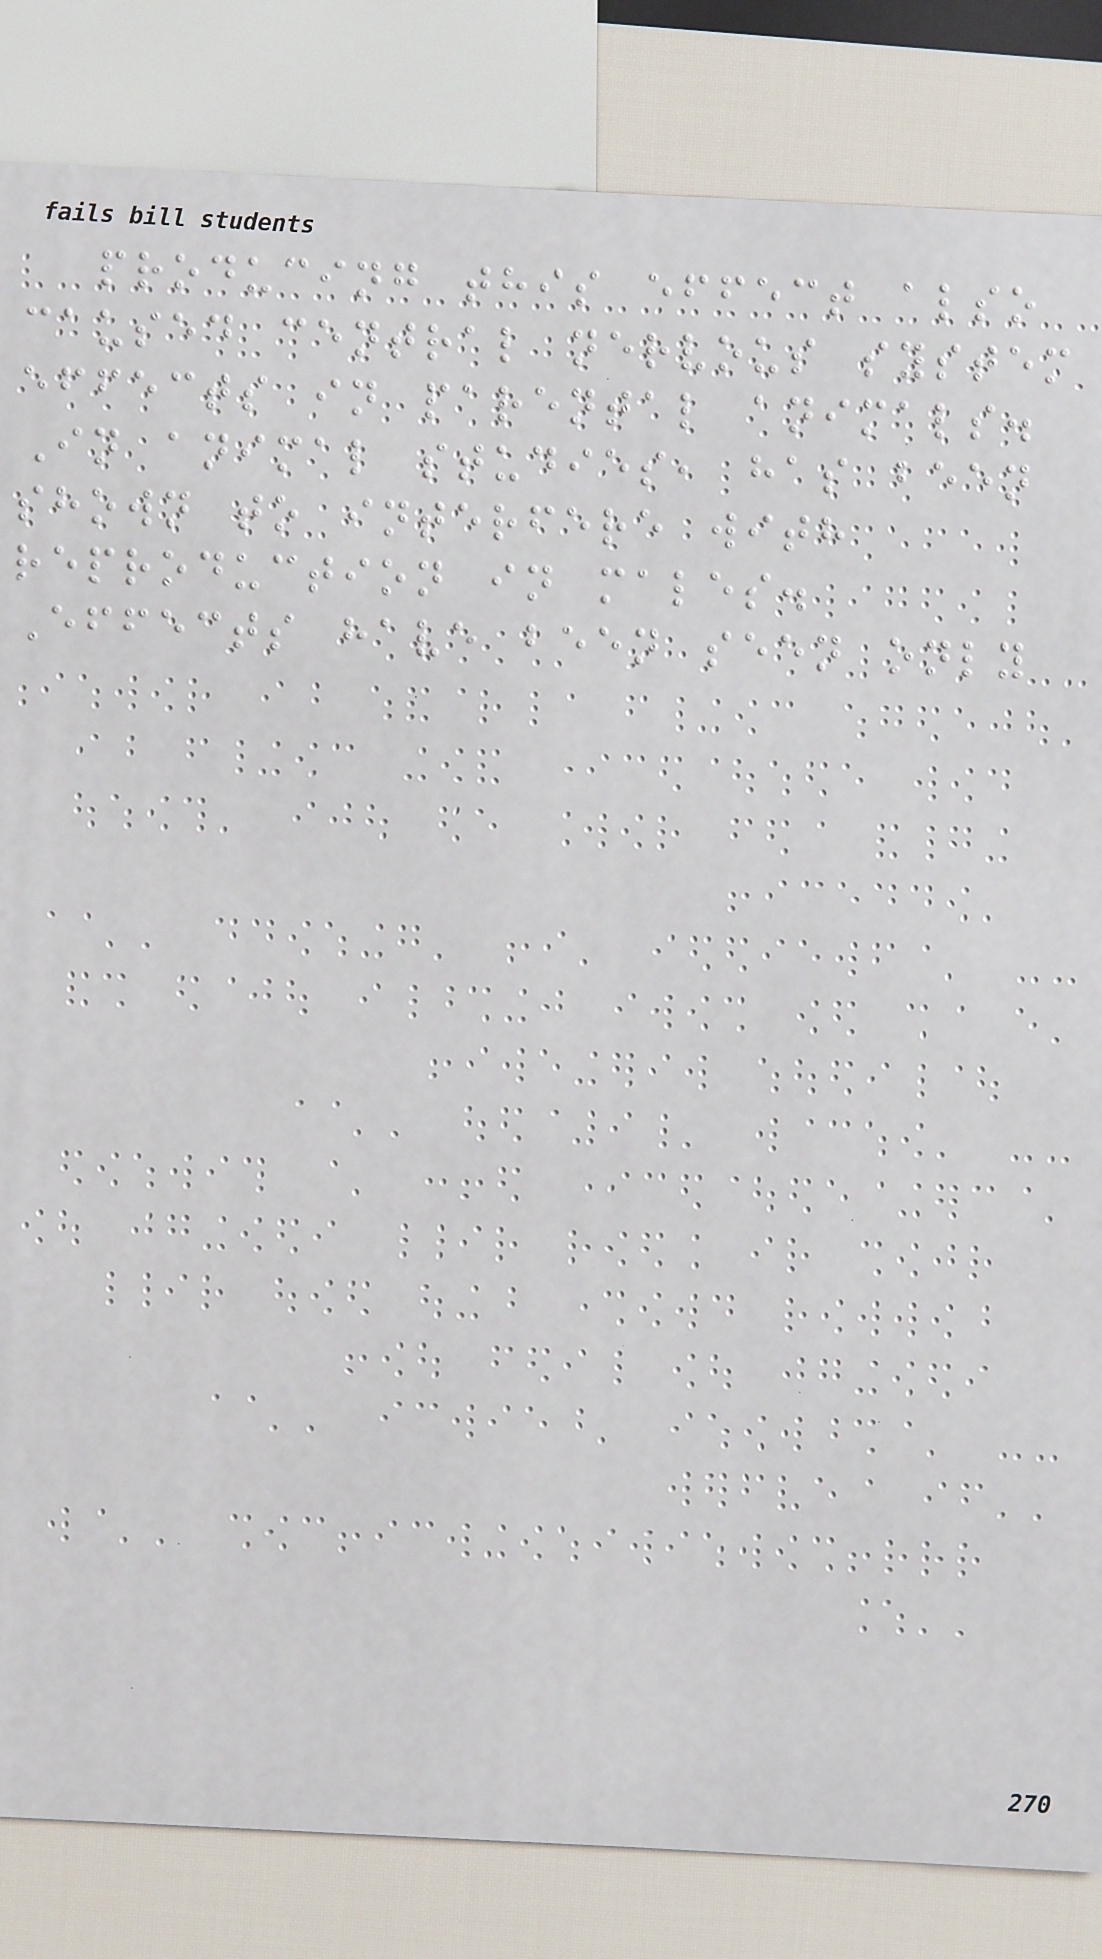producing this effect also
caused central nervous system
effects in parental animals.
In animal studies, has been
shown to interfere with
reproduction in males.
Effects have been seen only
